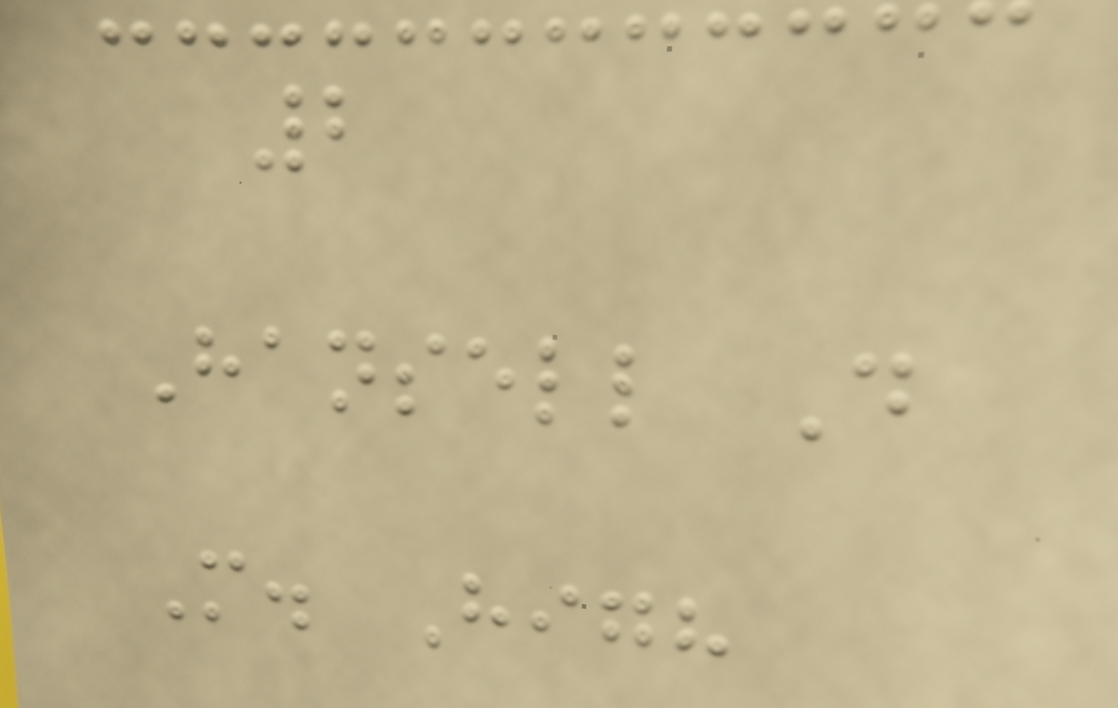2
Hansell D
M. High
